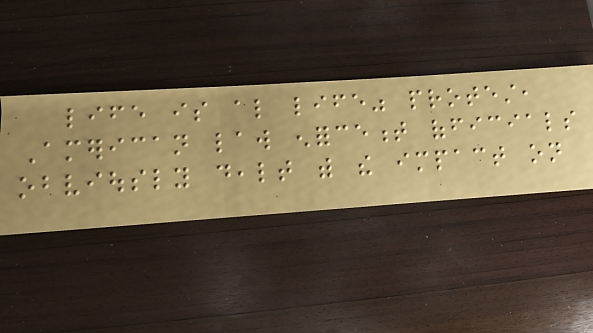life is also life" protest,
American law enforcement officials
obviously dealt with the impact on
